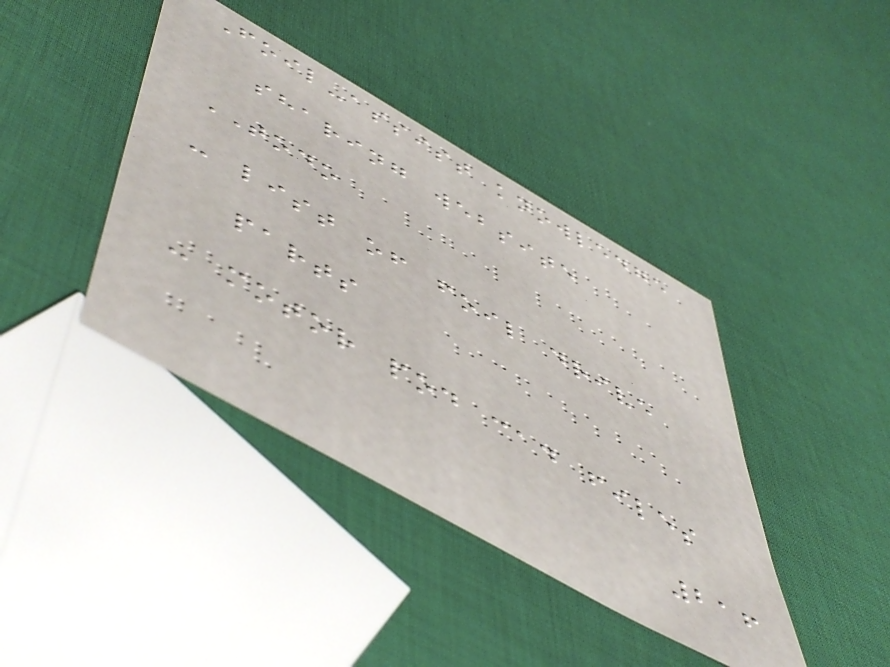Foil-assist knowledge
sharing website
TODO
- list of foil drive
parts
- motor pod cad files
216
